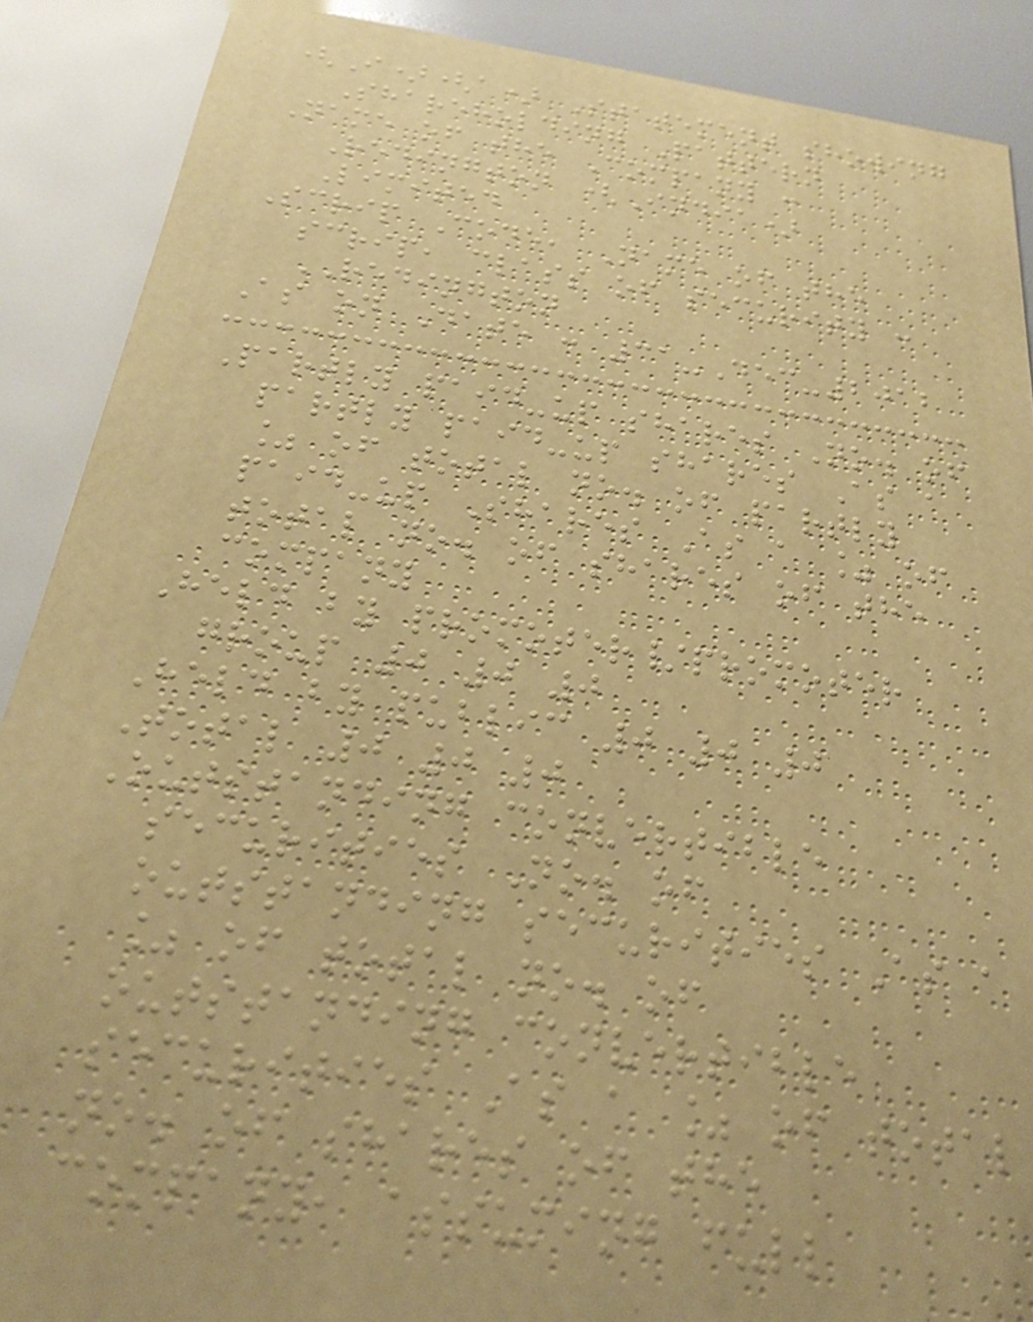(I)(a) Statement showing
Shareholding Pattern
Name of the Company :
Redington (India)
Limited
Scrip Code, Name of the
scrip, class of security :
REDINGTON
As on Date : 31-Dec-2012
Partly paid-up shares No. of
partly paid-up shares As a
% of total no. of partly
paid-up Shares As a % of
total no. of shares of the
company
Held by promoter/promoter
group 0 0 0
Held by public 0 0 0
Total 0 0 0
Outstanding convertible
securities No. of
outstanding securities As a
% of total no. of
outstanding convertible
securities As a % of total
no. of shares of the
company, assuming full
